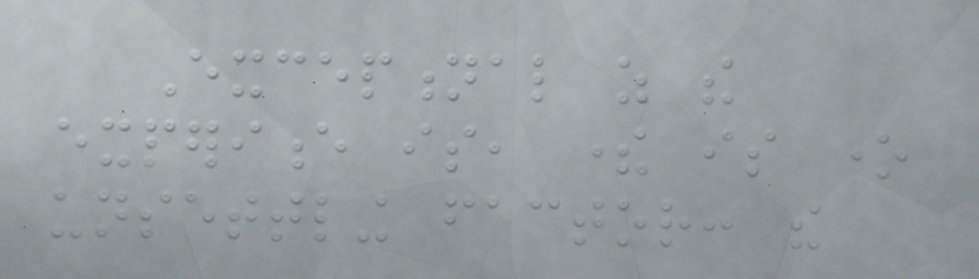Exceptional as the
experience is, there is one
unsettling factor: the
